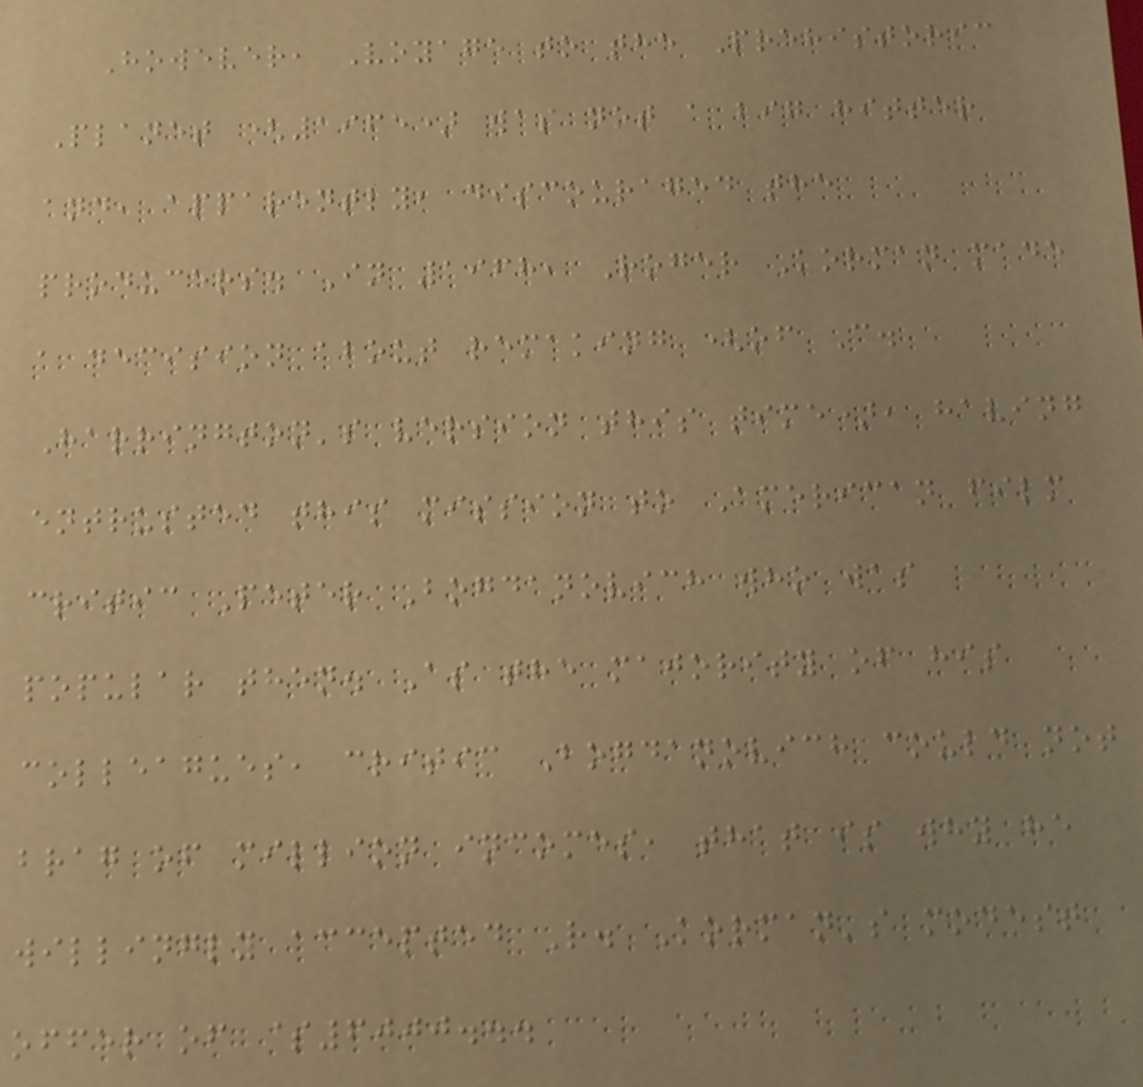However, Voyage to the Prehistoric
Planet (1965) was not a big hitter
and, apparently, discouraged the
producers. In 1968, Roger Korman made
a decision about remaking (of C.
Harrington's version this time), having
entrusted this mission to American film
critic Peter Bogdanovich who was
popular then. As the majority of his
colleagues, critic Bogdanovich could not
brag of million incomes, that is why he
willingly accepted R. Korman's modest
offer of $6000...
